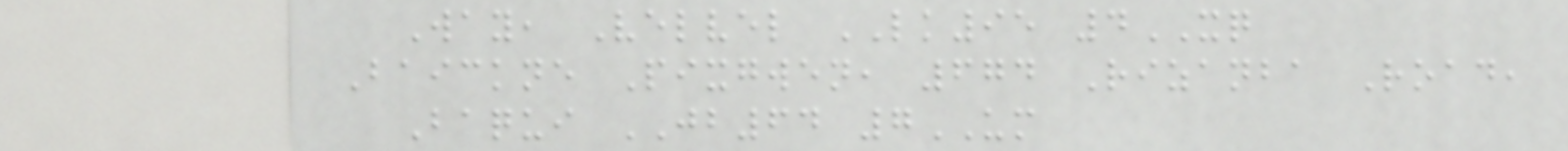Way, Velvel LK95 4XQ
Baickne Pixgwen, 674 Rizanba Road,
Baqui JB64 7UM
